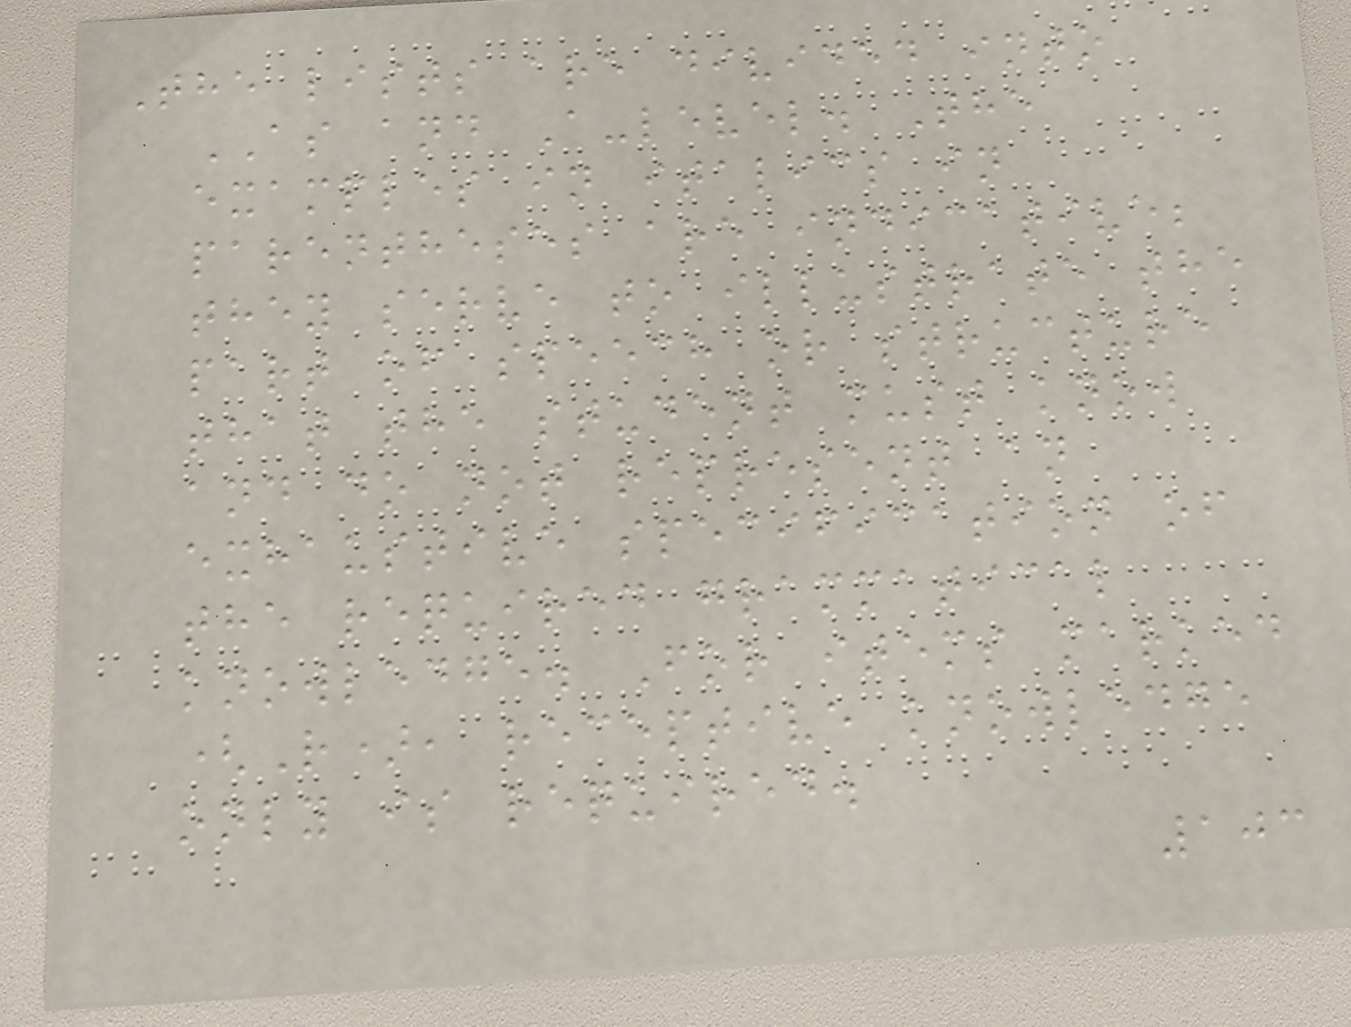The lists are divided into
AS and A-level. The
examples in italics in
parentheses are indicative;
they serve to illustrate the
part of speech or structure
that the student must know
and do not represent an
exhaustive specification of
the required grammatical
knowledge. For items marked
(R), receptive knowledge
only is required.
103
